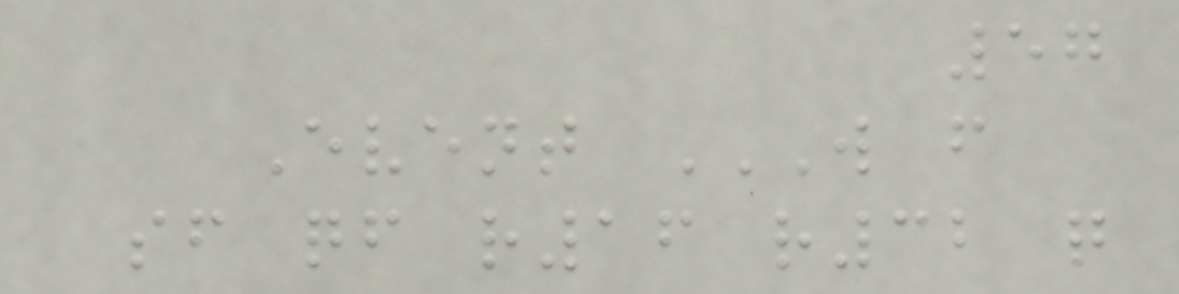57
Event W F
SF QF R16 R32 Q
